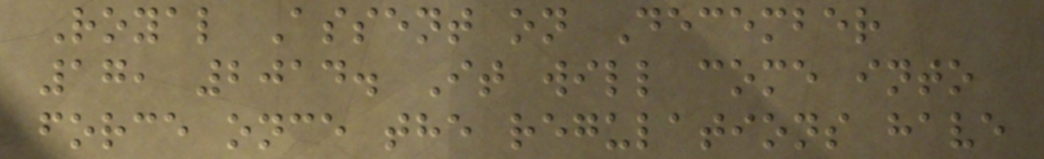Royal Assent on December
17, 2014. It will come into
force once the regulations have
